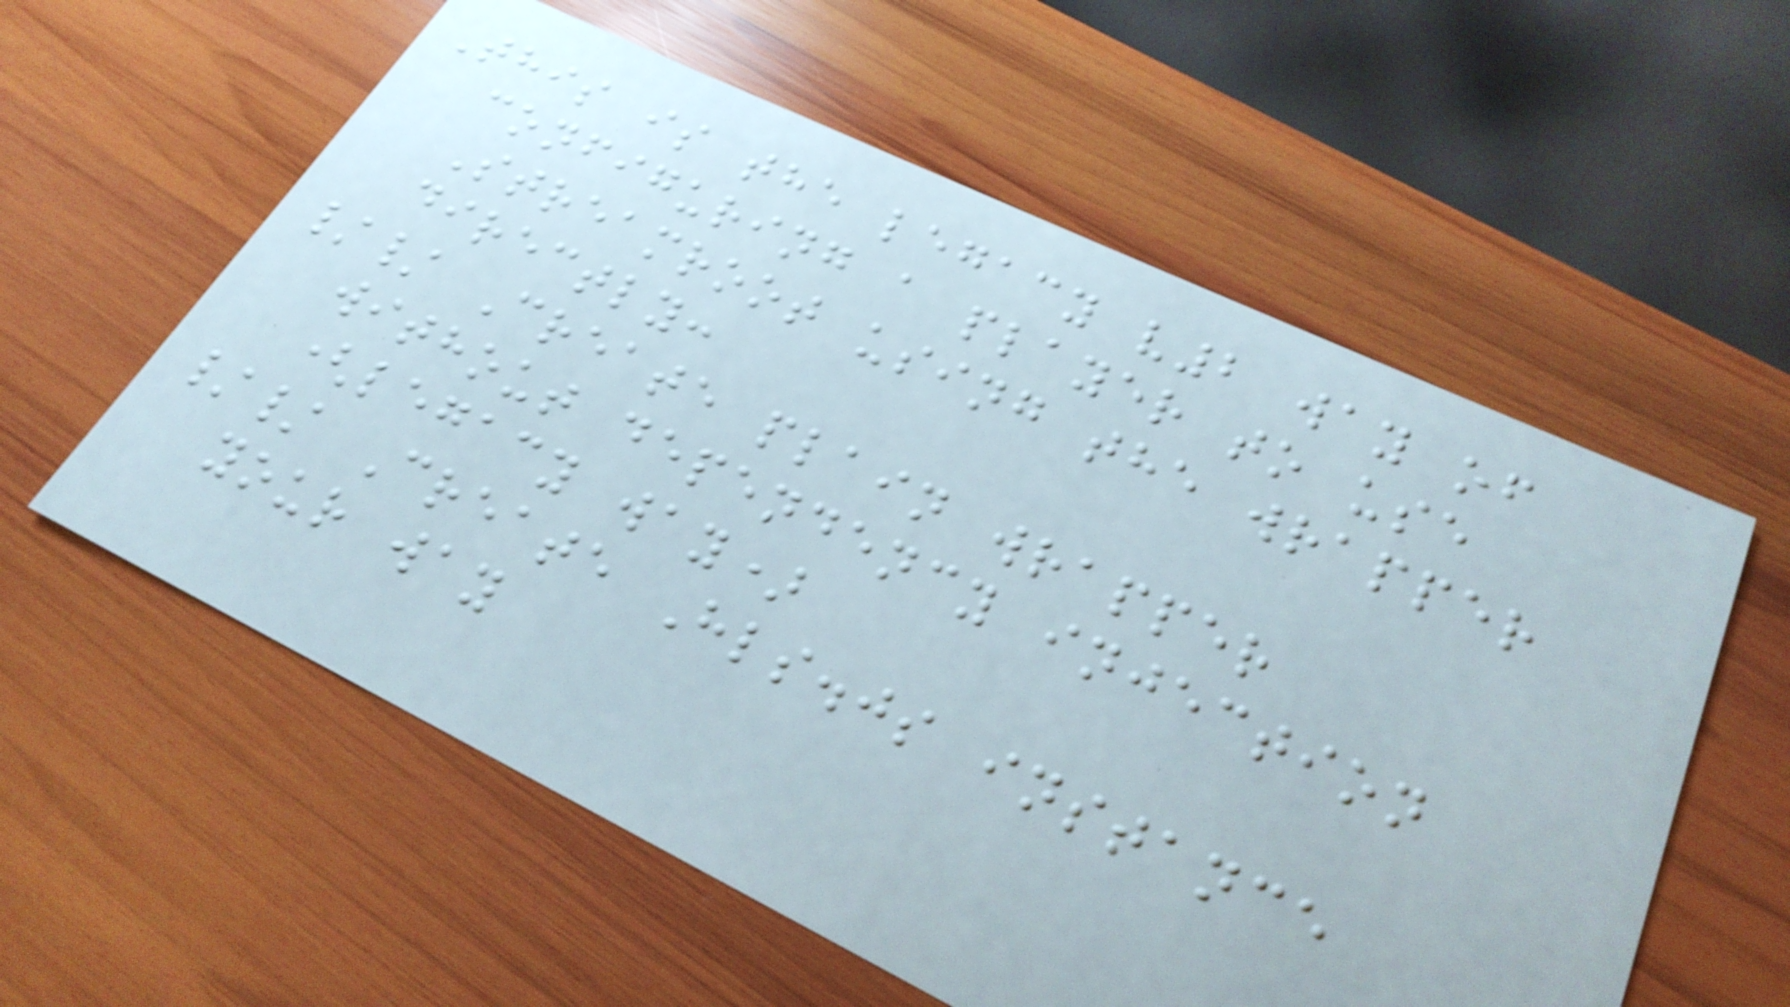This is the legacy v2 way of
configuring a player to use
Streamroot using the wrapper
directly:
// Create plain wrapper
without dependency injection
(legacy way)
// Create Hls.js instance
your way
